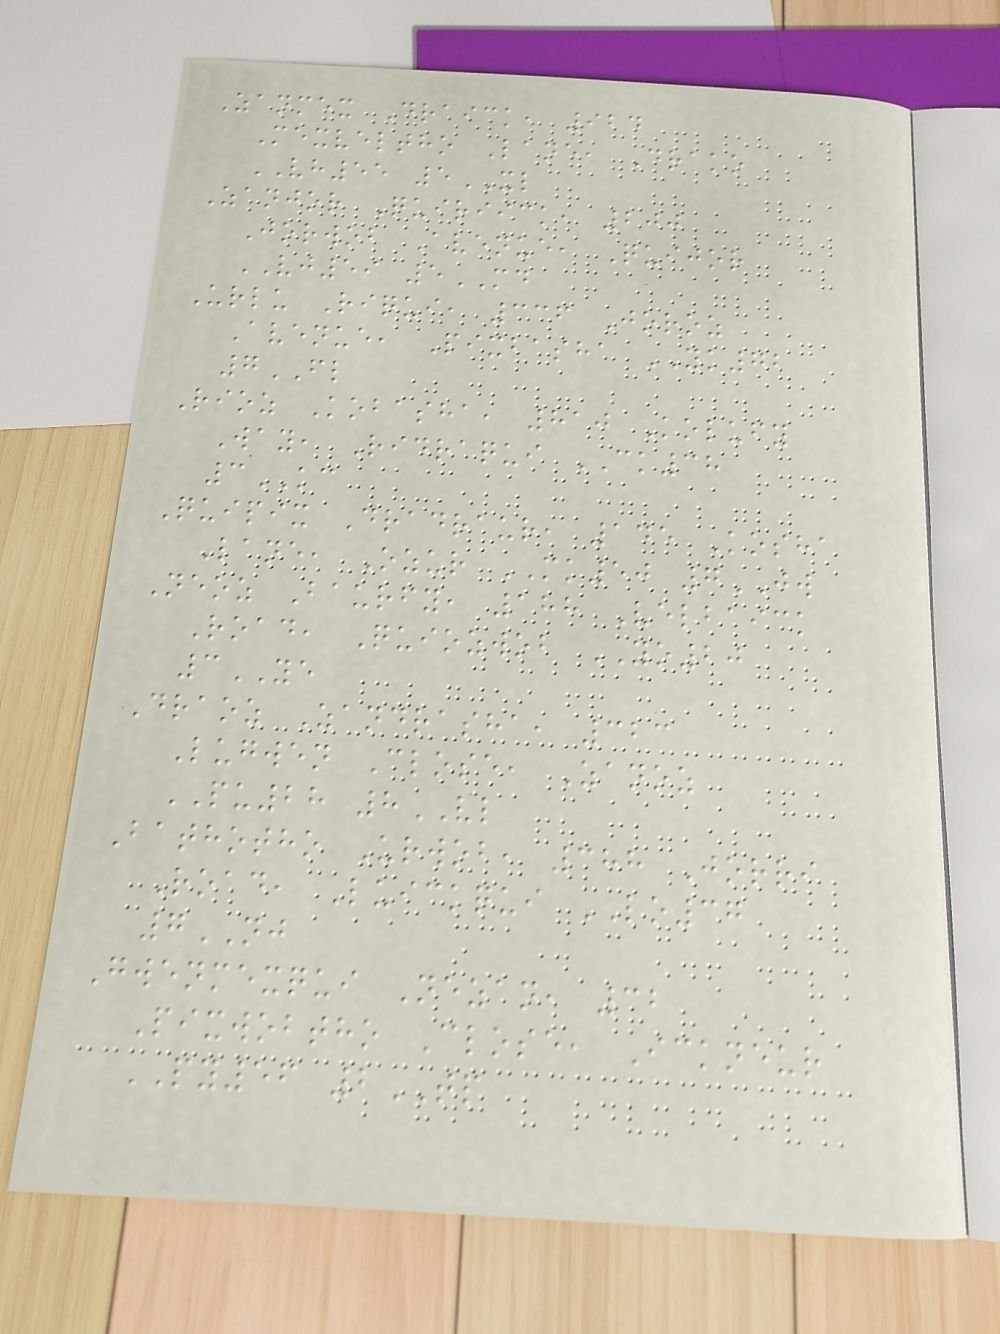Zanmex Draick, 924
Mexveltho Lane, Drako
VH55 5XL
Zanjor Quiriick, 200
Jorwob Avenue, Quijor
VJ59 5MD
Urlu Riqui, 336 Joroz
Avenue, Pixbasha YK72
7FL
Rioz Kobasha, 810 Kolufy
Way, Ridraqui CK38
3KC
Quipix Dradraur, 145 Kosha
Lane, Ozur MK50 7JW
Neoz Baurfy, 188 Velbaick
Road, Quiozwob YO20
3YE
Draoz Zandrasha, 323
Lugwen Close, Zanoz
PU28 8VL
Bathotho Urwob, 388 Jorri
Road, Luickqui LO37
7NJ
Gwenmexqui Nezan, 32
Pixwobtho Close, Ickneur
PY56 2TP
